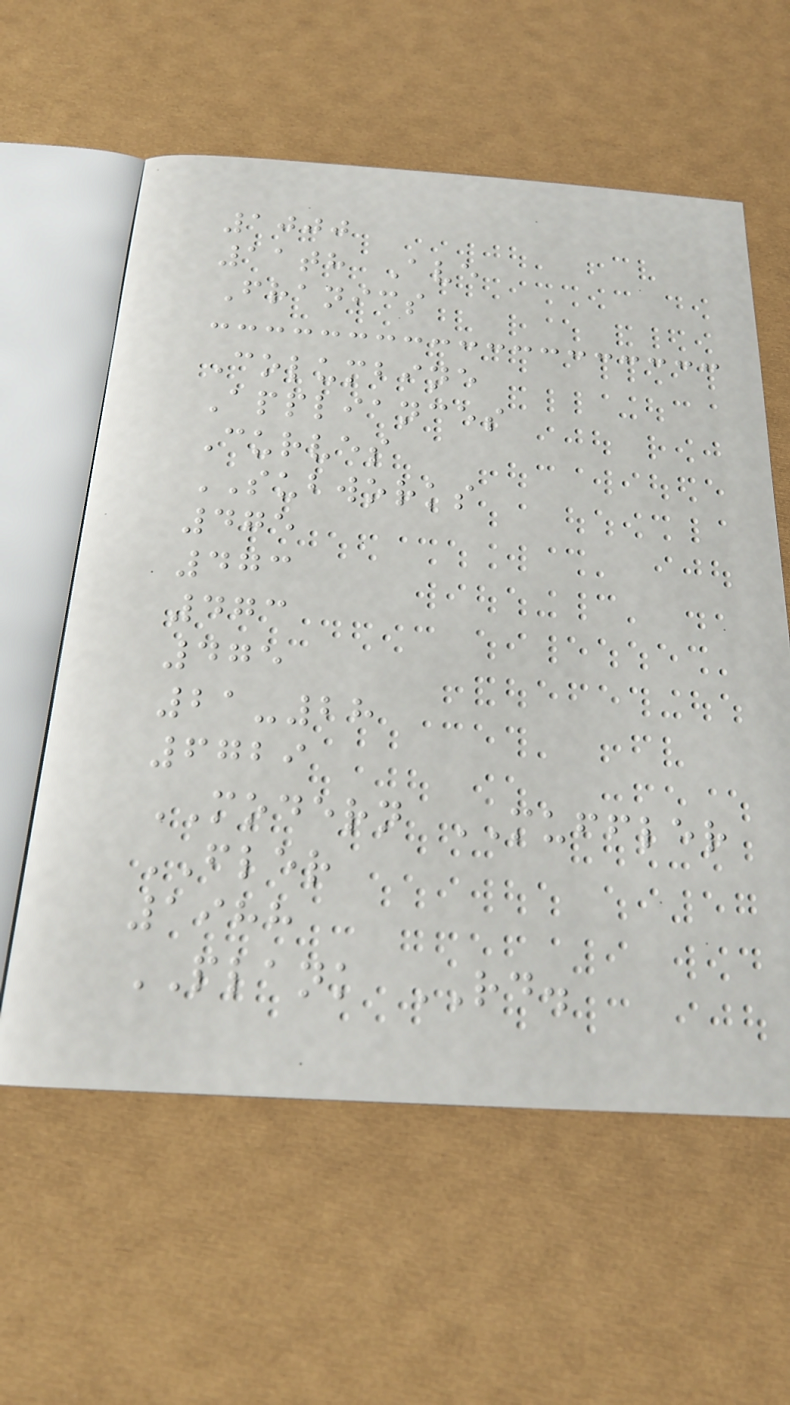1000
11th Ave
Franics
Columbine
Appliances
Curves
SUBWORKS
475
473
473
475
21-28
6729
MODERN MUFFLER
FLER
1988
PLANK RD.
